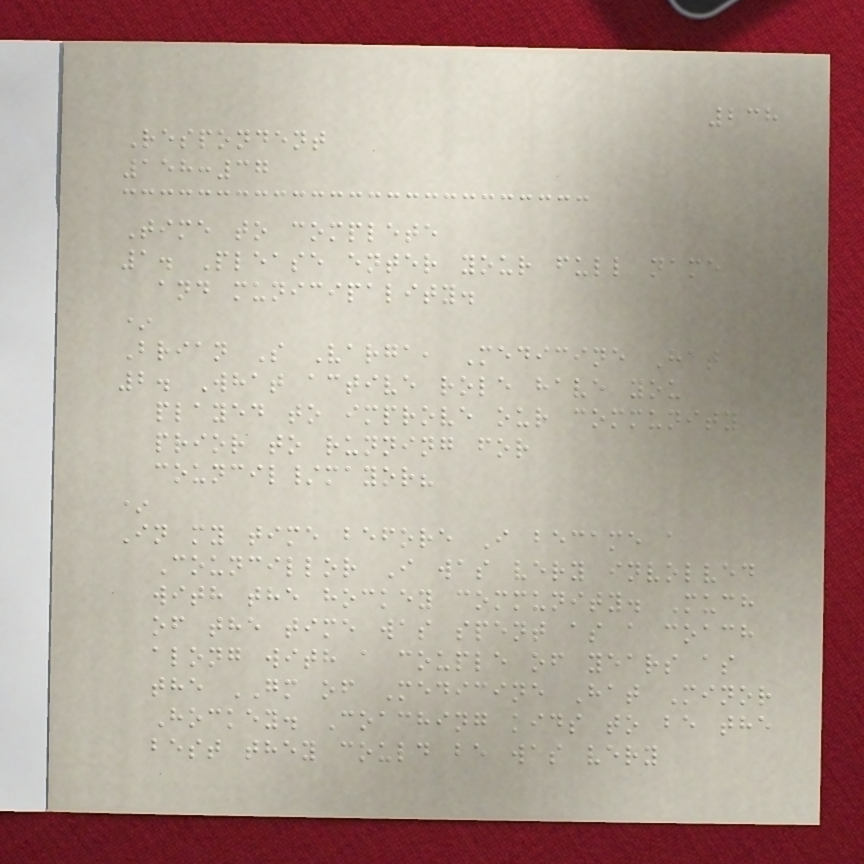238
Respondent
158:37
Time to complete
1. Please enter your full name
and municipality.
*
Brian S Varga, Medicine Hat
2. What active role have you
played to improve our community
prior to running for
council/mayor?
*
In my time before I became a
Councillor I was very involved
with the hockey community. Much
of the time was spent as a coach
along with a couple of years as
the GM of Medicine Hat Minor
Hockey. Coaching kids to be the
best they could be was very
